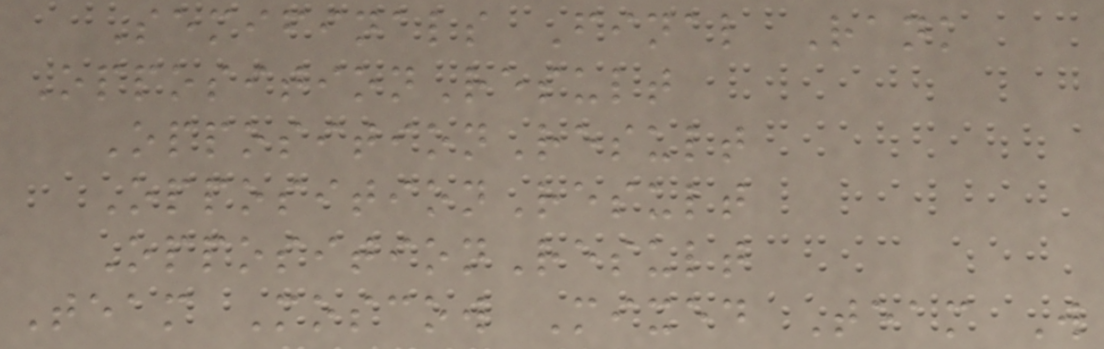Semifinals Final Rank
OppositionResult
OppositionResult
OppositionResult
OppositionResult
Team Moscow Mixed Team W
